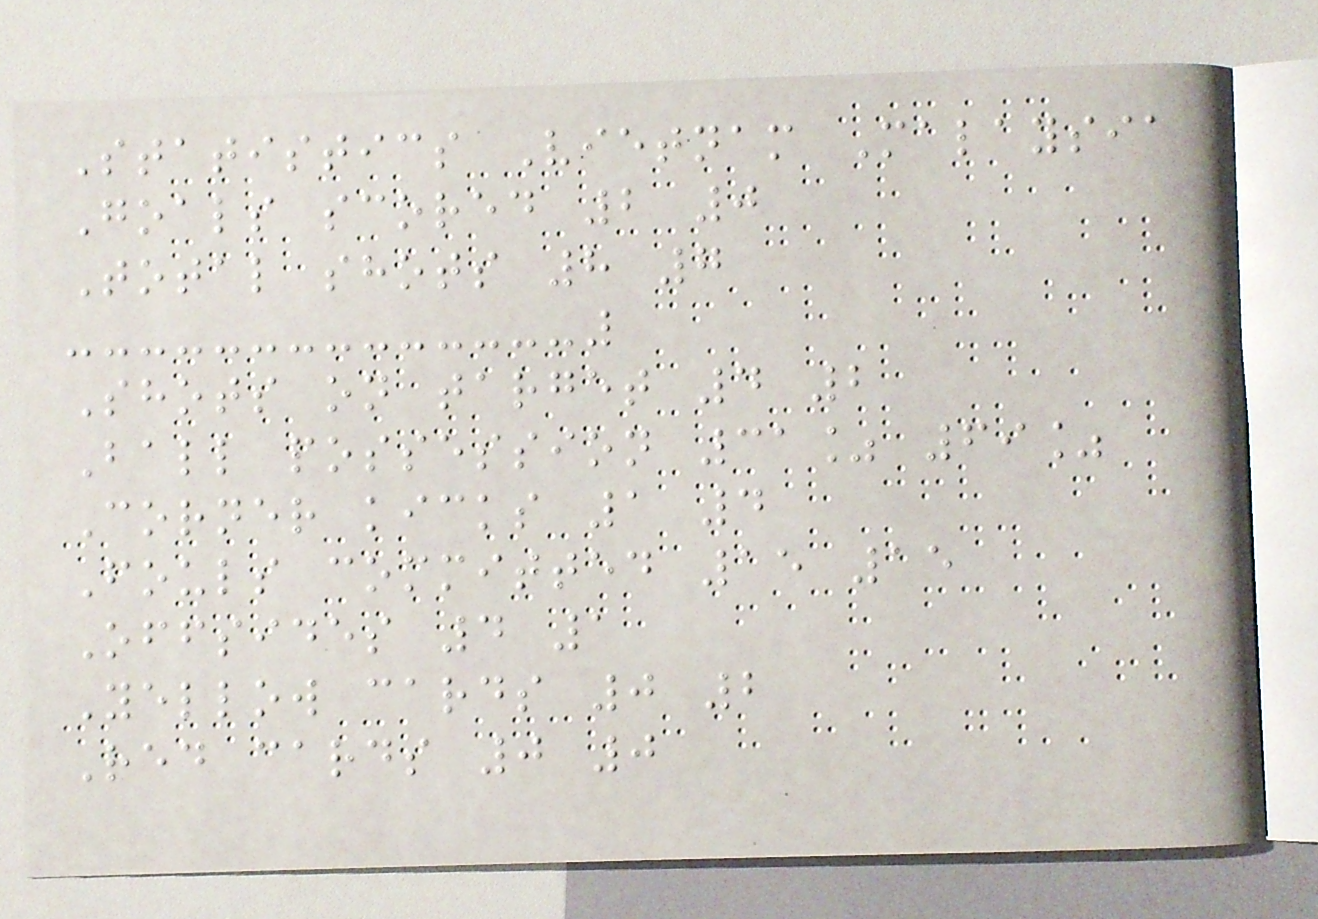Statistics Vietnam Malaysia
Goals scored 2 0
Total shots 8 7
Shots on target 4 2
Ball possession 31% 69%
Corner kicks 1 4
Fouls committed 15 15
Offsides 4 1
Yellow cards 0 2
Red cards 0 0
